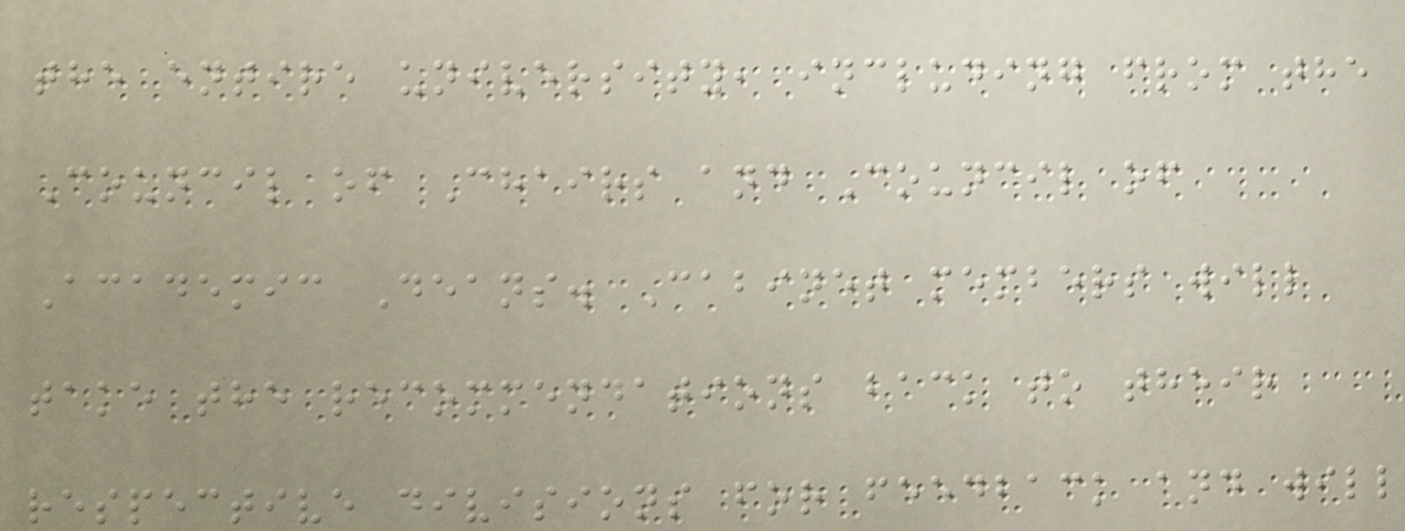the entire university, including from the
Council of Chairs and Council of
Academic Deans. Cabinet members will
take the recommendations back to their
respective divisions for feedback and will
